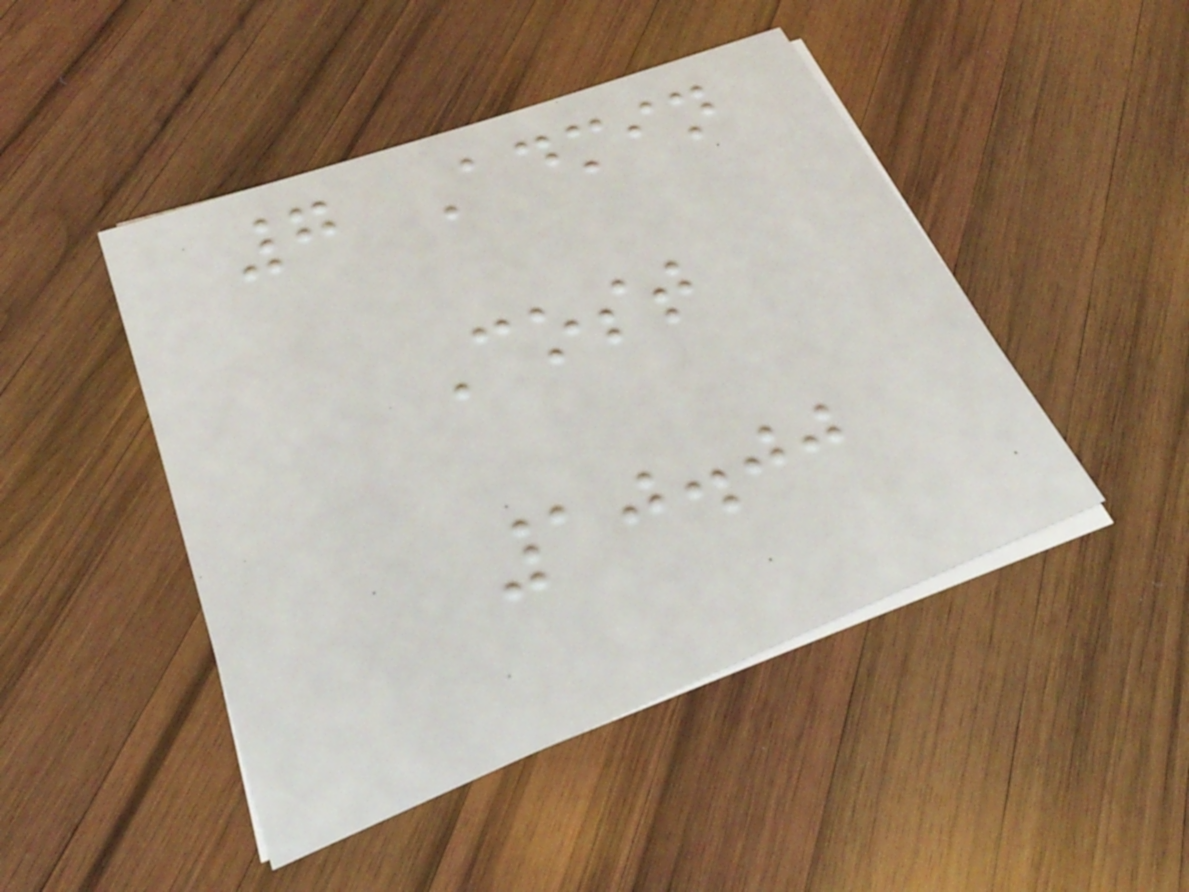7 Admin
Cost
10.00
